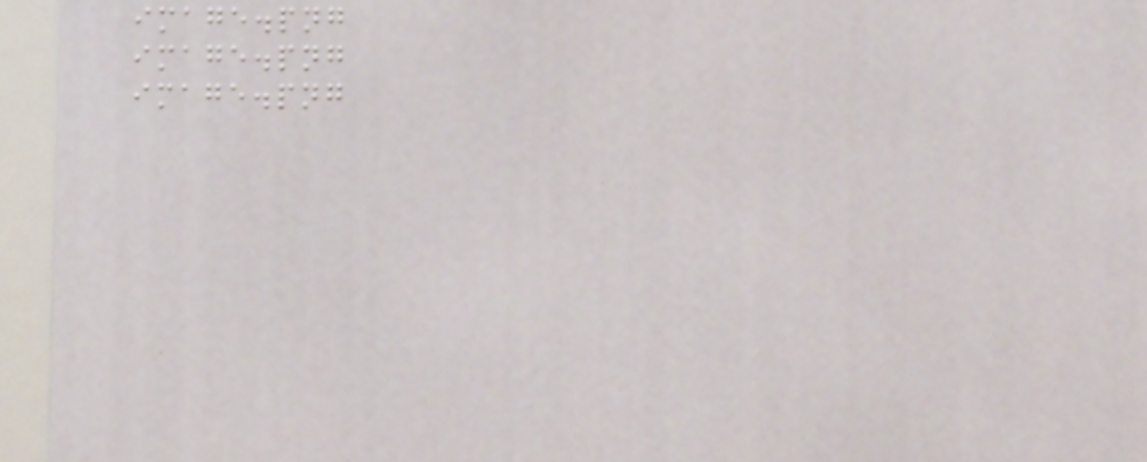image.png
image.png
image.png
